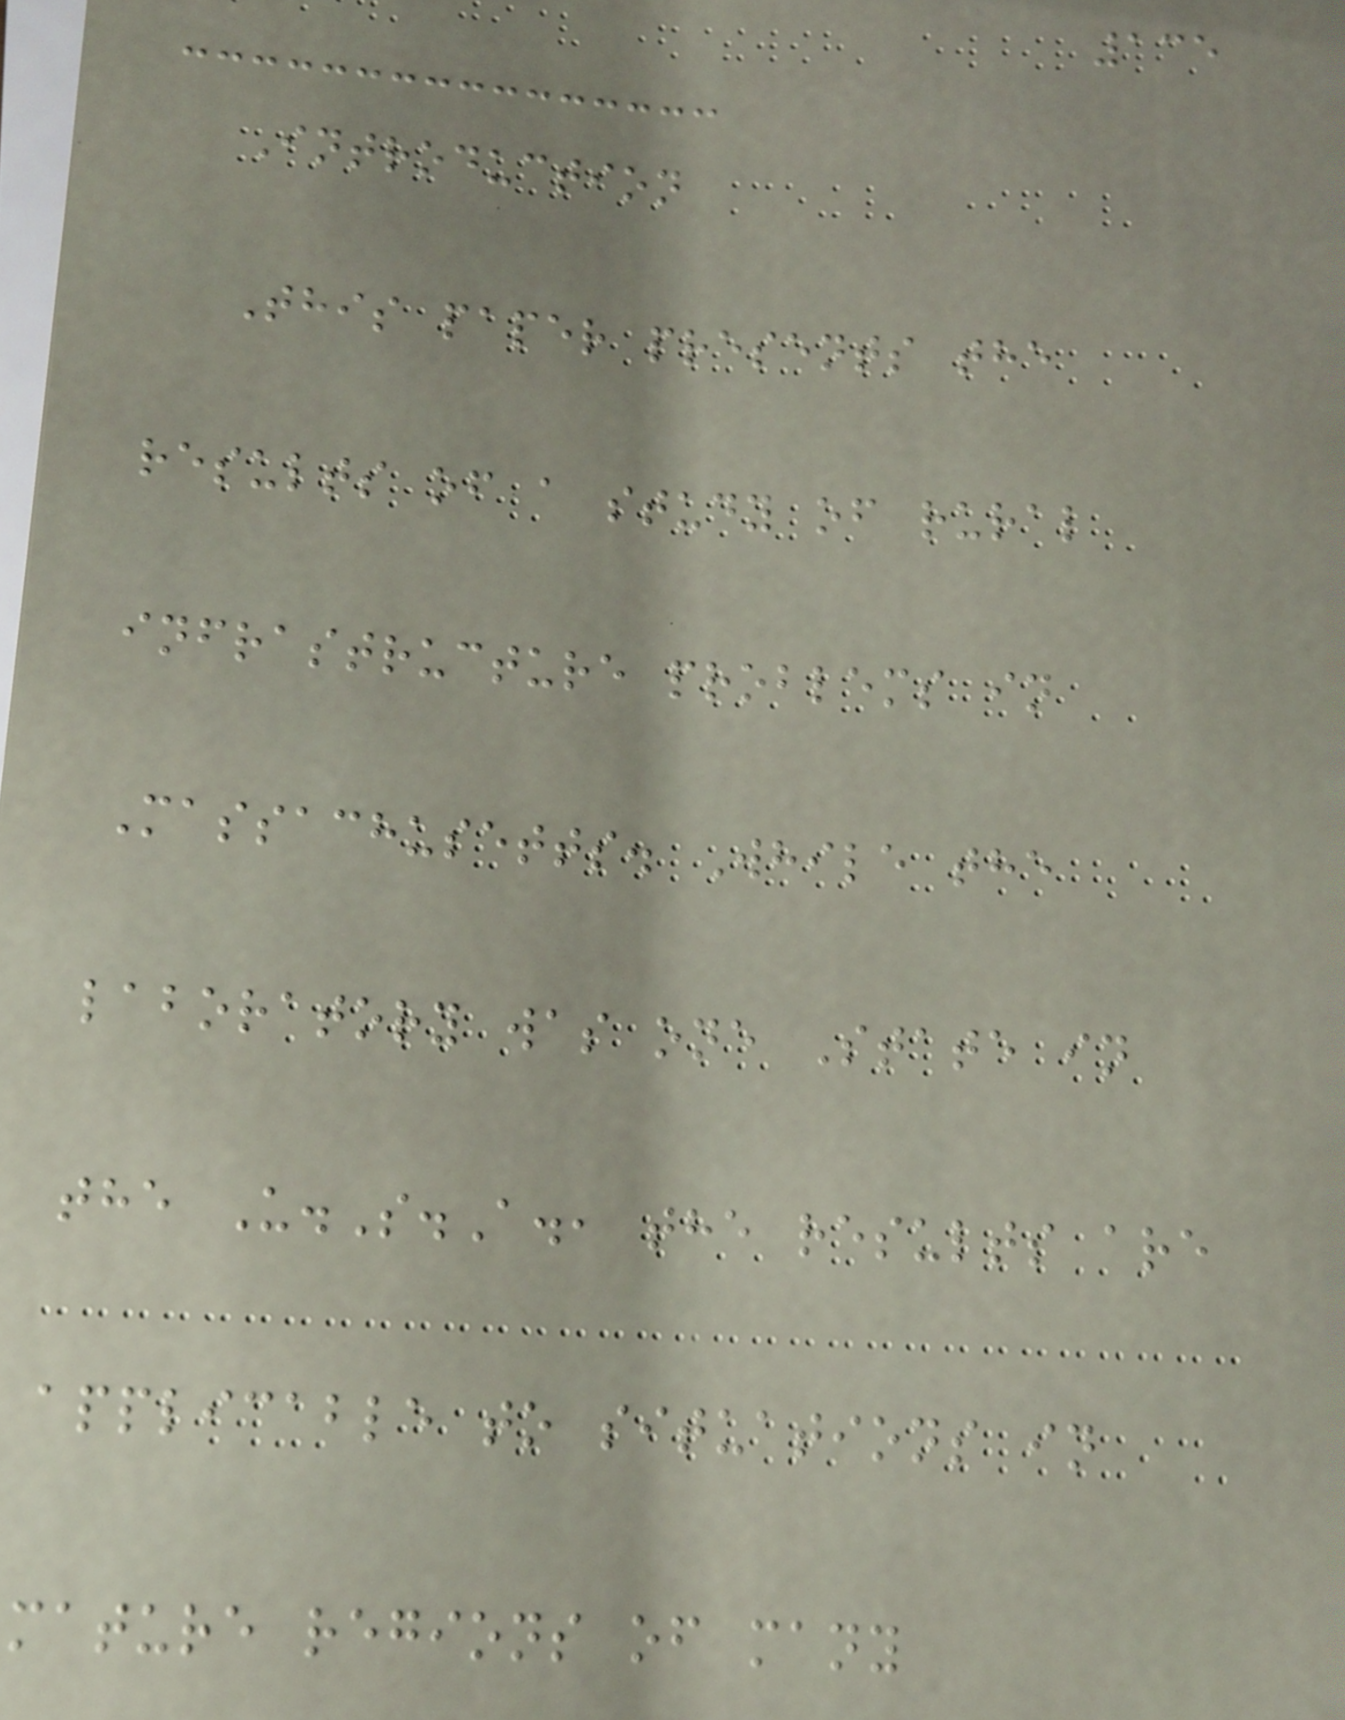135
Introduction
This paper presents the
results of a study of rural
infrastructure problems in
Massachusetts. While the
laboratory was one State in
the U.S.A., the results are
applicable to situations in
mature regions of many
